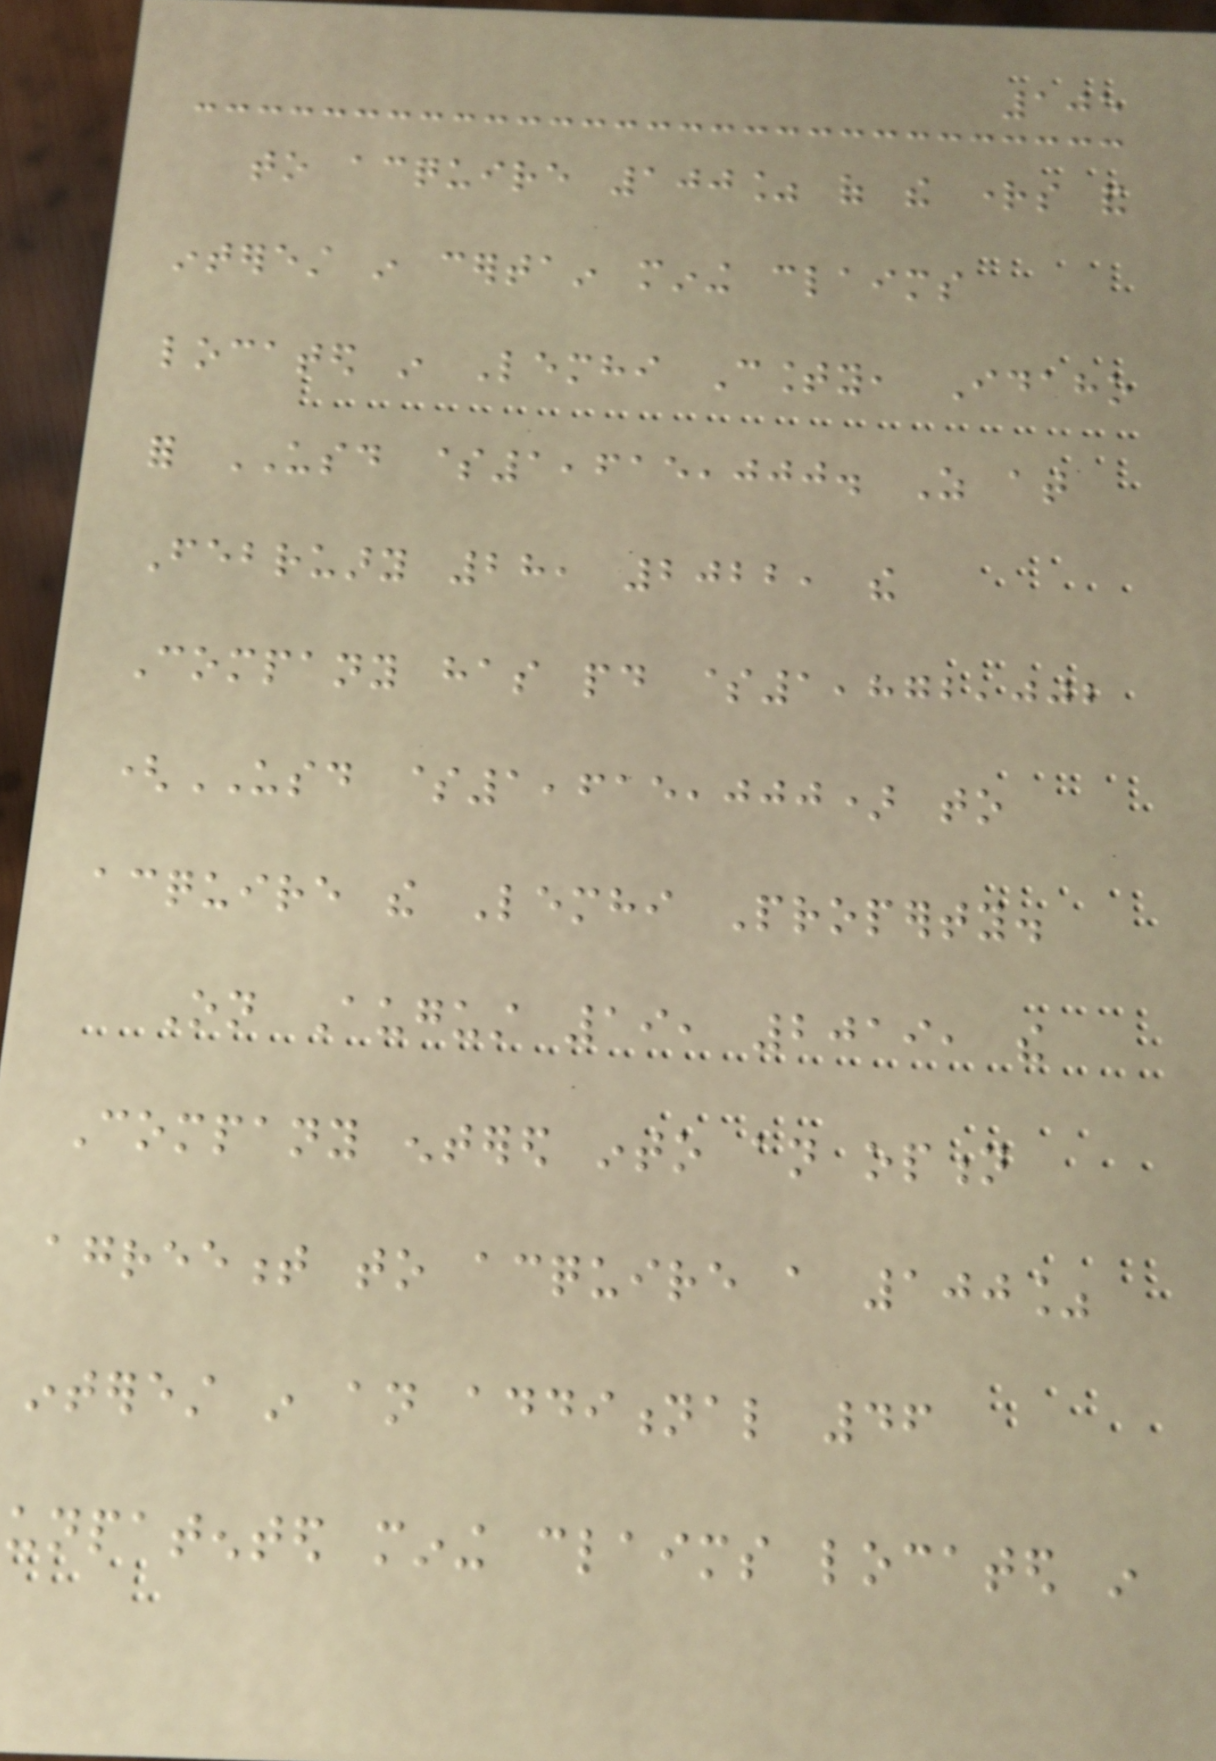105
to acquire 100% of the rights and
interest in certain mining claims
located in Lemhi County, Idaho
for USD $1,615,000. As at
February 28, 2022, the
Company has paid $1,872,002
(USD $1,615,000) to
acquire the Lemhi Property.
On August 19, 2019, the
Company entered into an option
agreement to acquire a 100%
interest in an additional 46
unpatented mining claims located in
